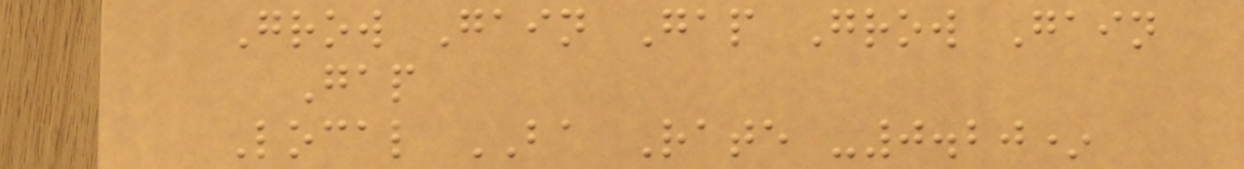Grow Gain Gap Grow Gain
Gap
Local BA Rate -0.20*
